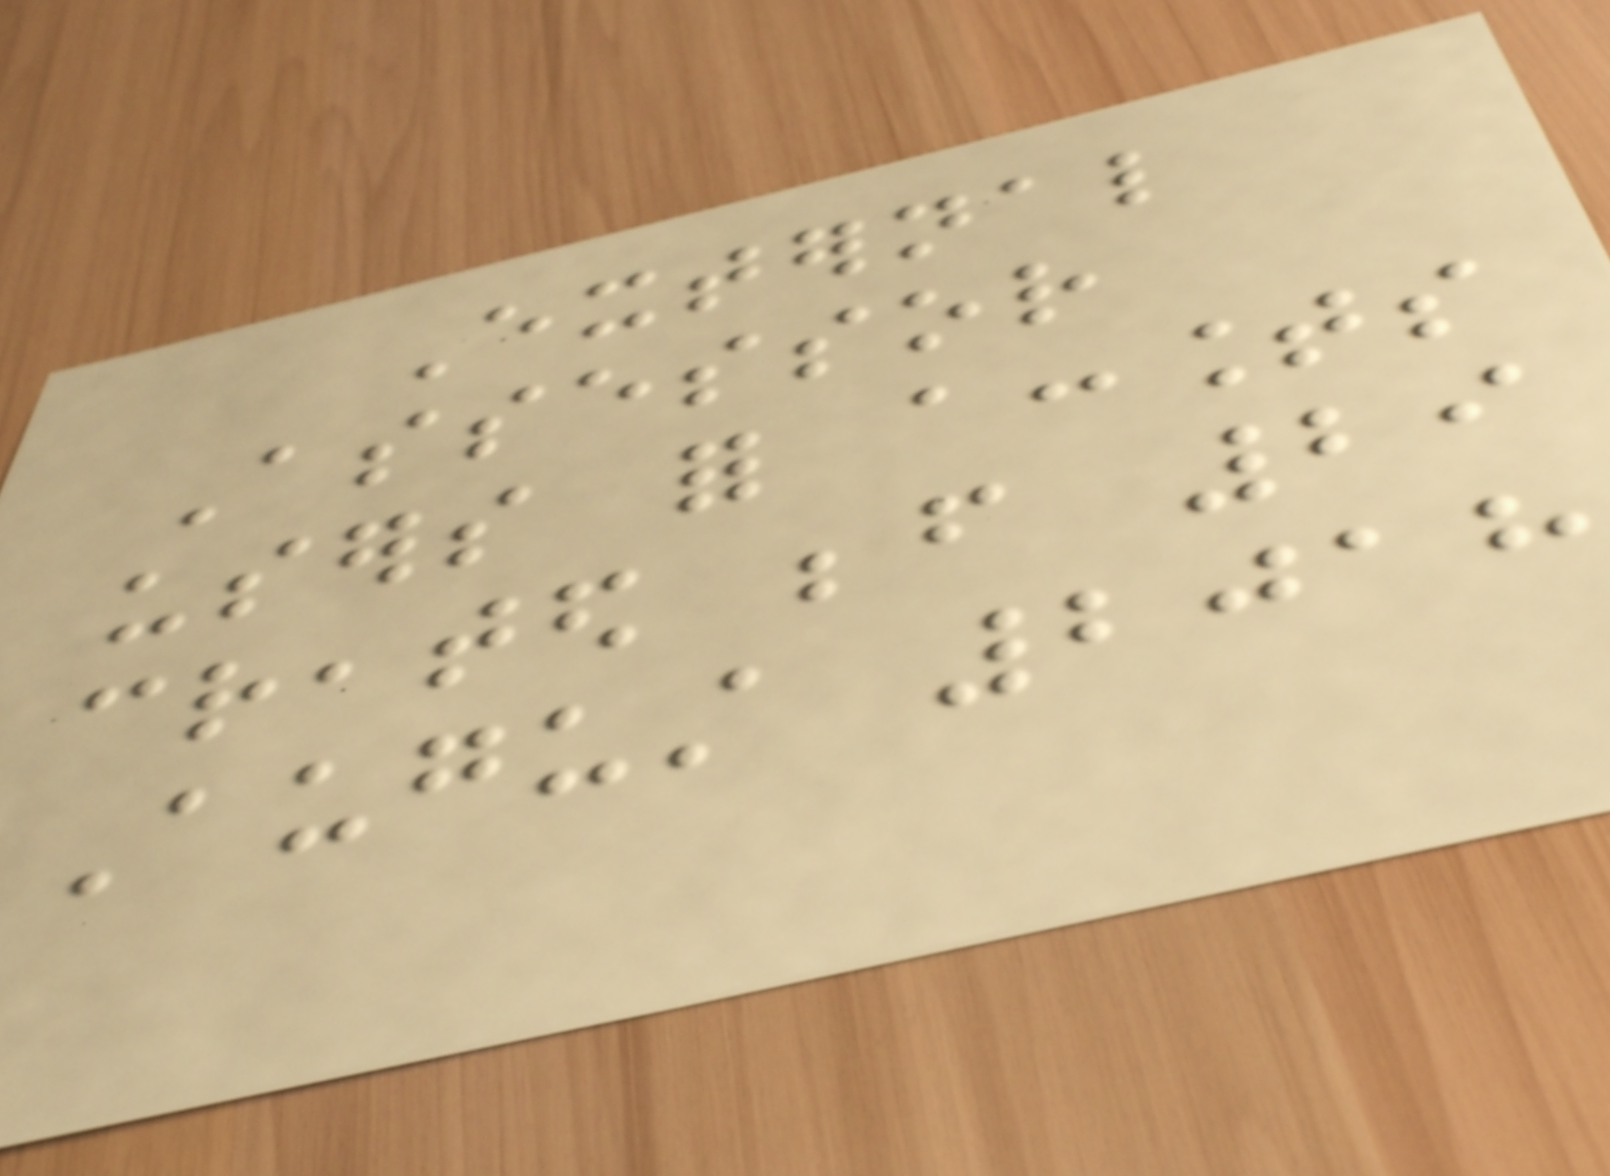External
Assessor
users for accounts
created before 29
August 2018
